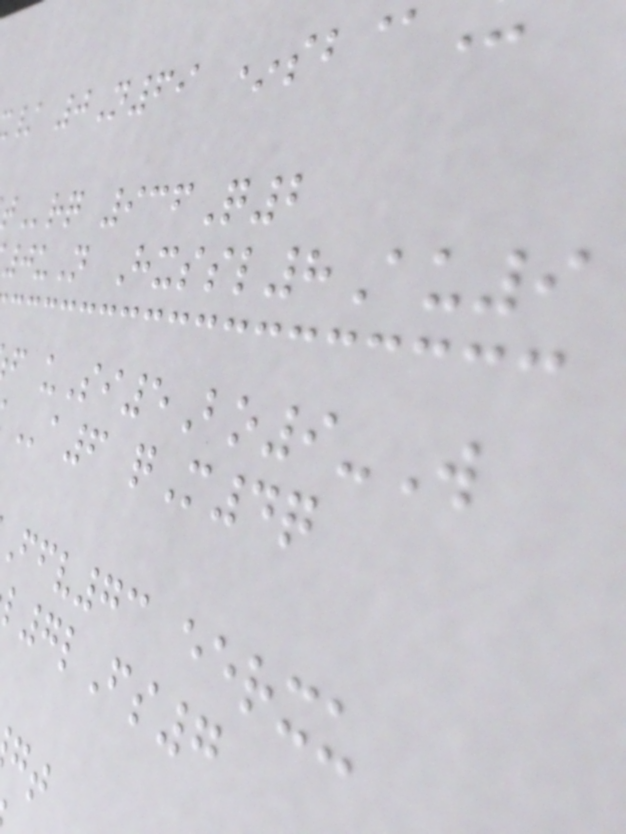/ 0N69 *sb@
rq 936Q2
0uN Hxssl8Au9
f uSi5Bo9-W
a6 qM4q
ffv73 eerxu
l7lFs7
